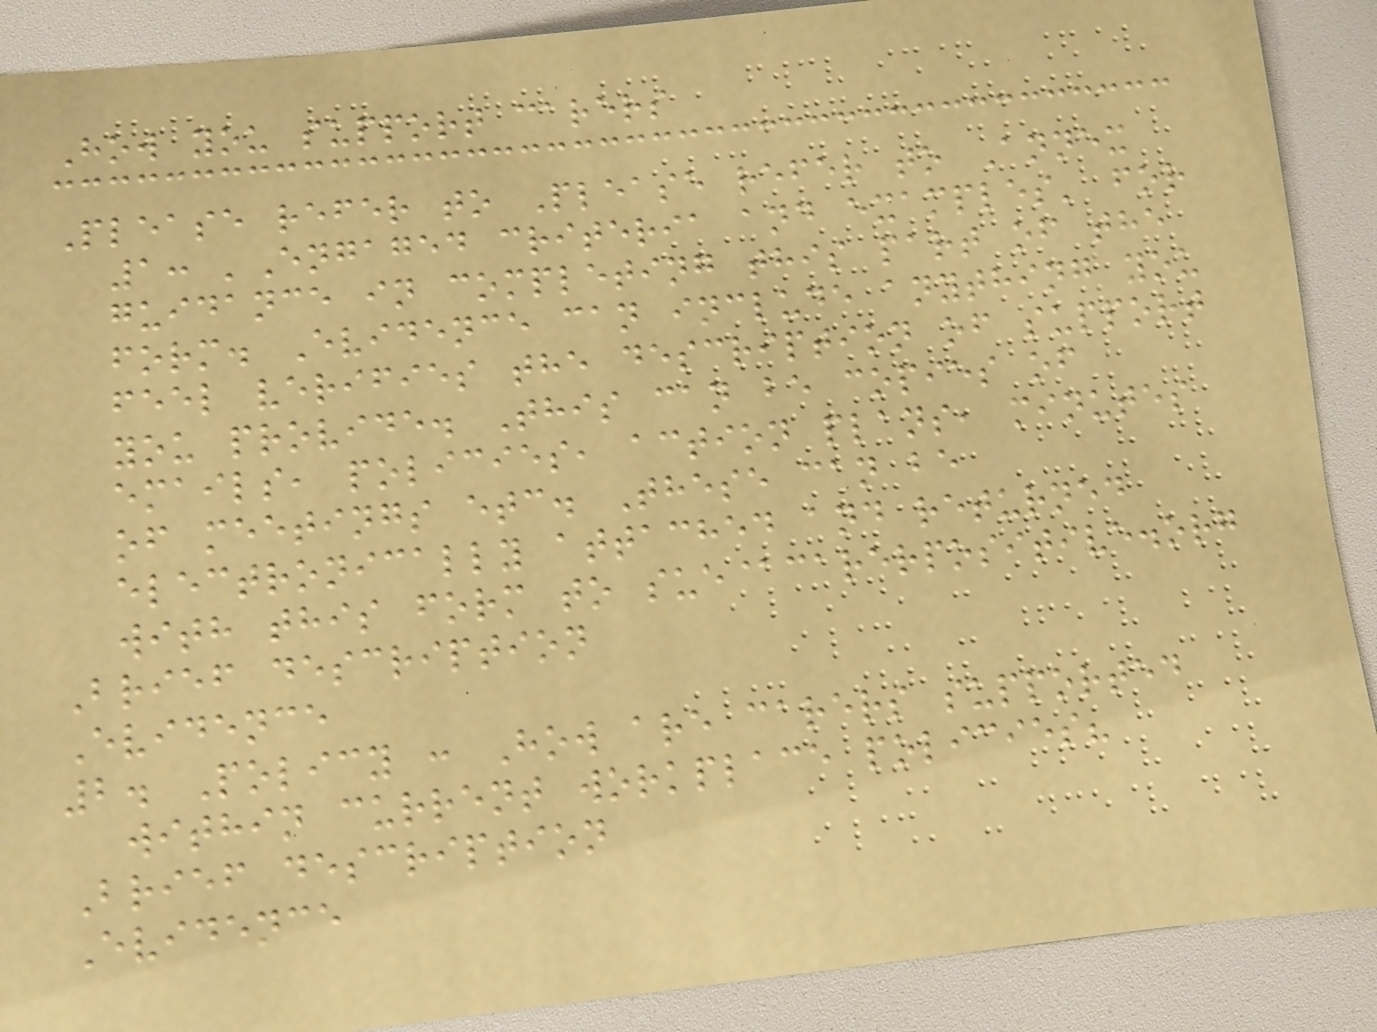How you support carers
Please refer to Please refer to Annex
1: 'Engaged criteria and examples' for
guidance in completing this part of the
form. Evidence can include anything you
feel verifies the description of support
you provide. This can be copies of
emails, policies, action plans, minutes
of meetings etc. These can be
electronically attached and returned
with this form to sue@carerpositive.org
Brief description
Evidence
2. Policy : How are carers supported
within current workplace policies?
Brief description
Evidence
